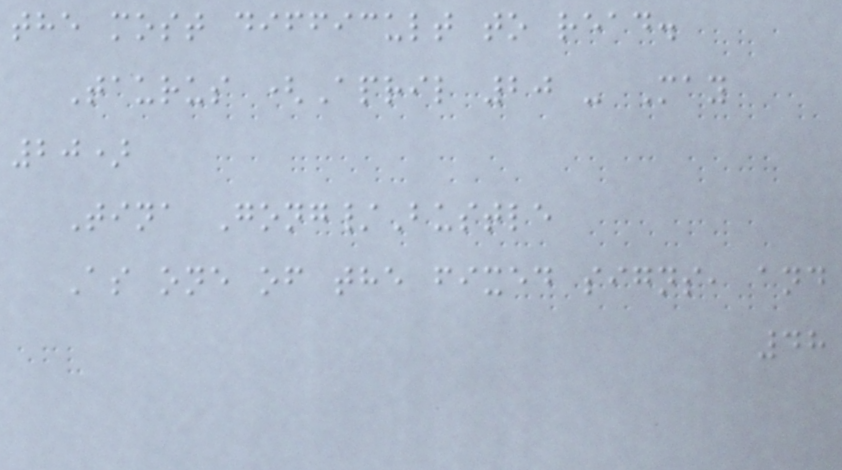the most difficult to read.
Taurus (April 20 - May
20)
Tina Gong/Bustle
As one of the fixed signs, and
48
